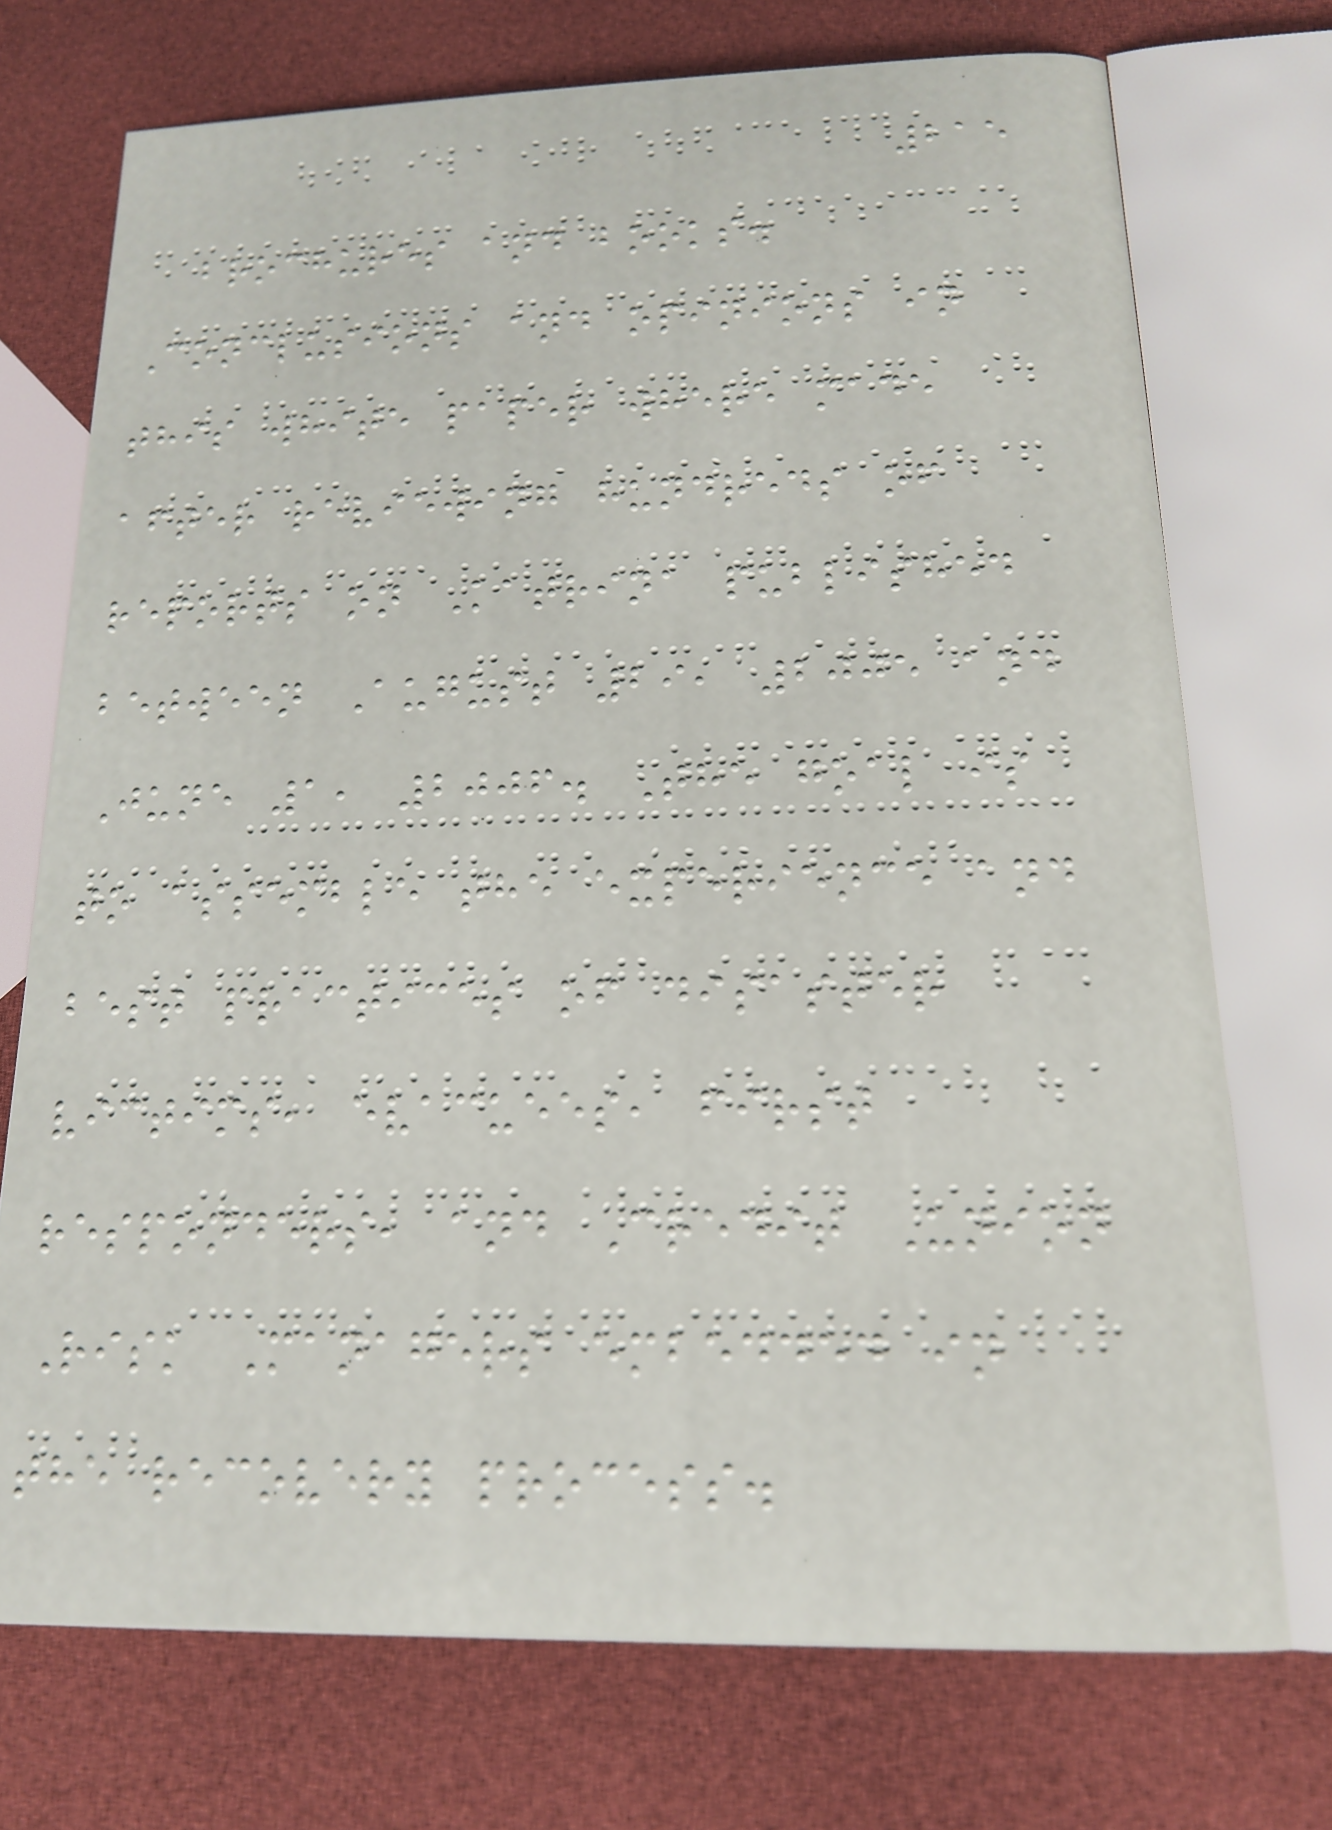215
brochures and books.
Conclusions and opinions in
this white paper where made
after reviewing hundreds of
reports on Katrina published
between August 29, 2005 and
June 1, 2006. The goal is
to assemble the experience and
best practices of disaster
victims, evacuees, first
responders, and Credit Union
Risk Managers embedded in
the recovery process.
